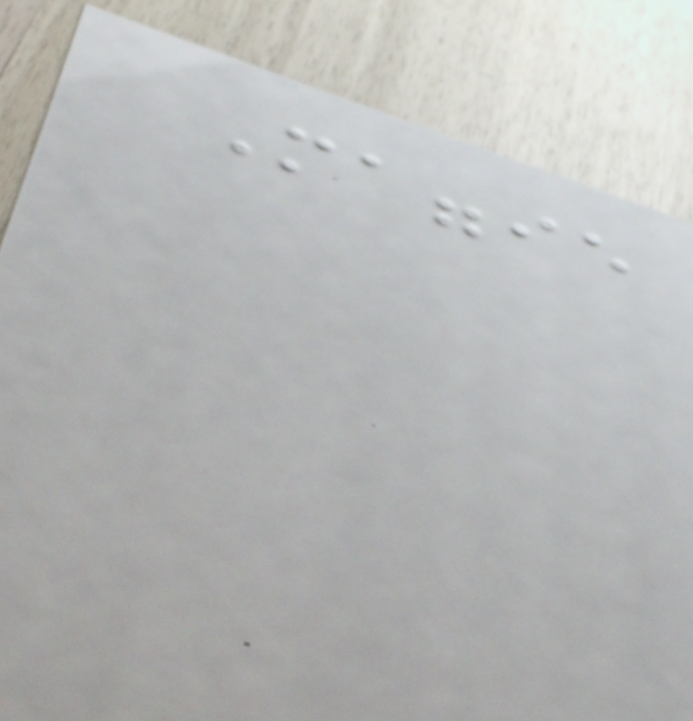Maggie
